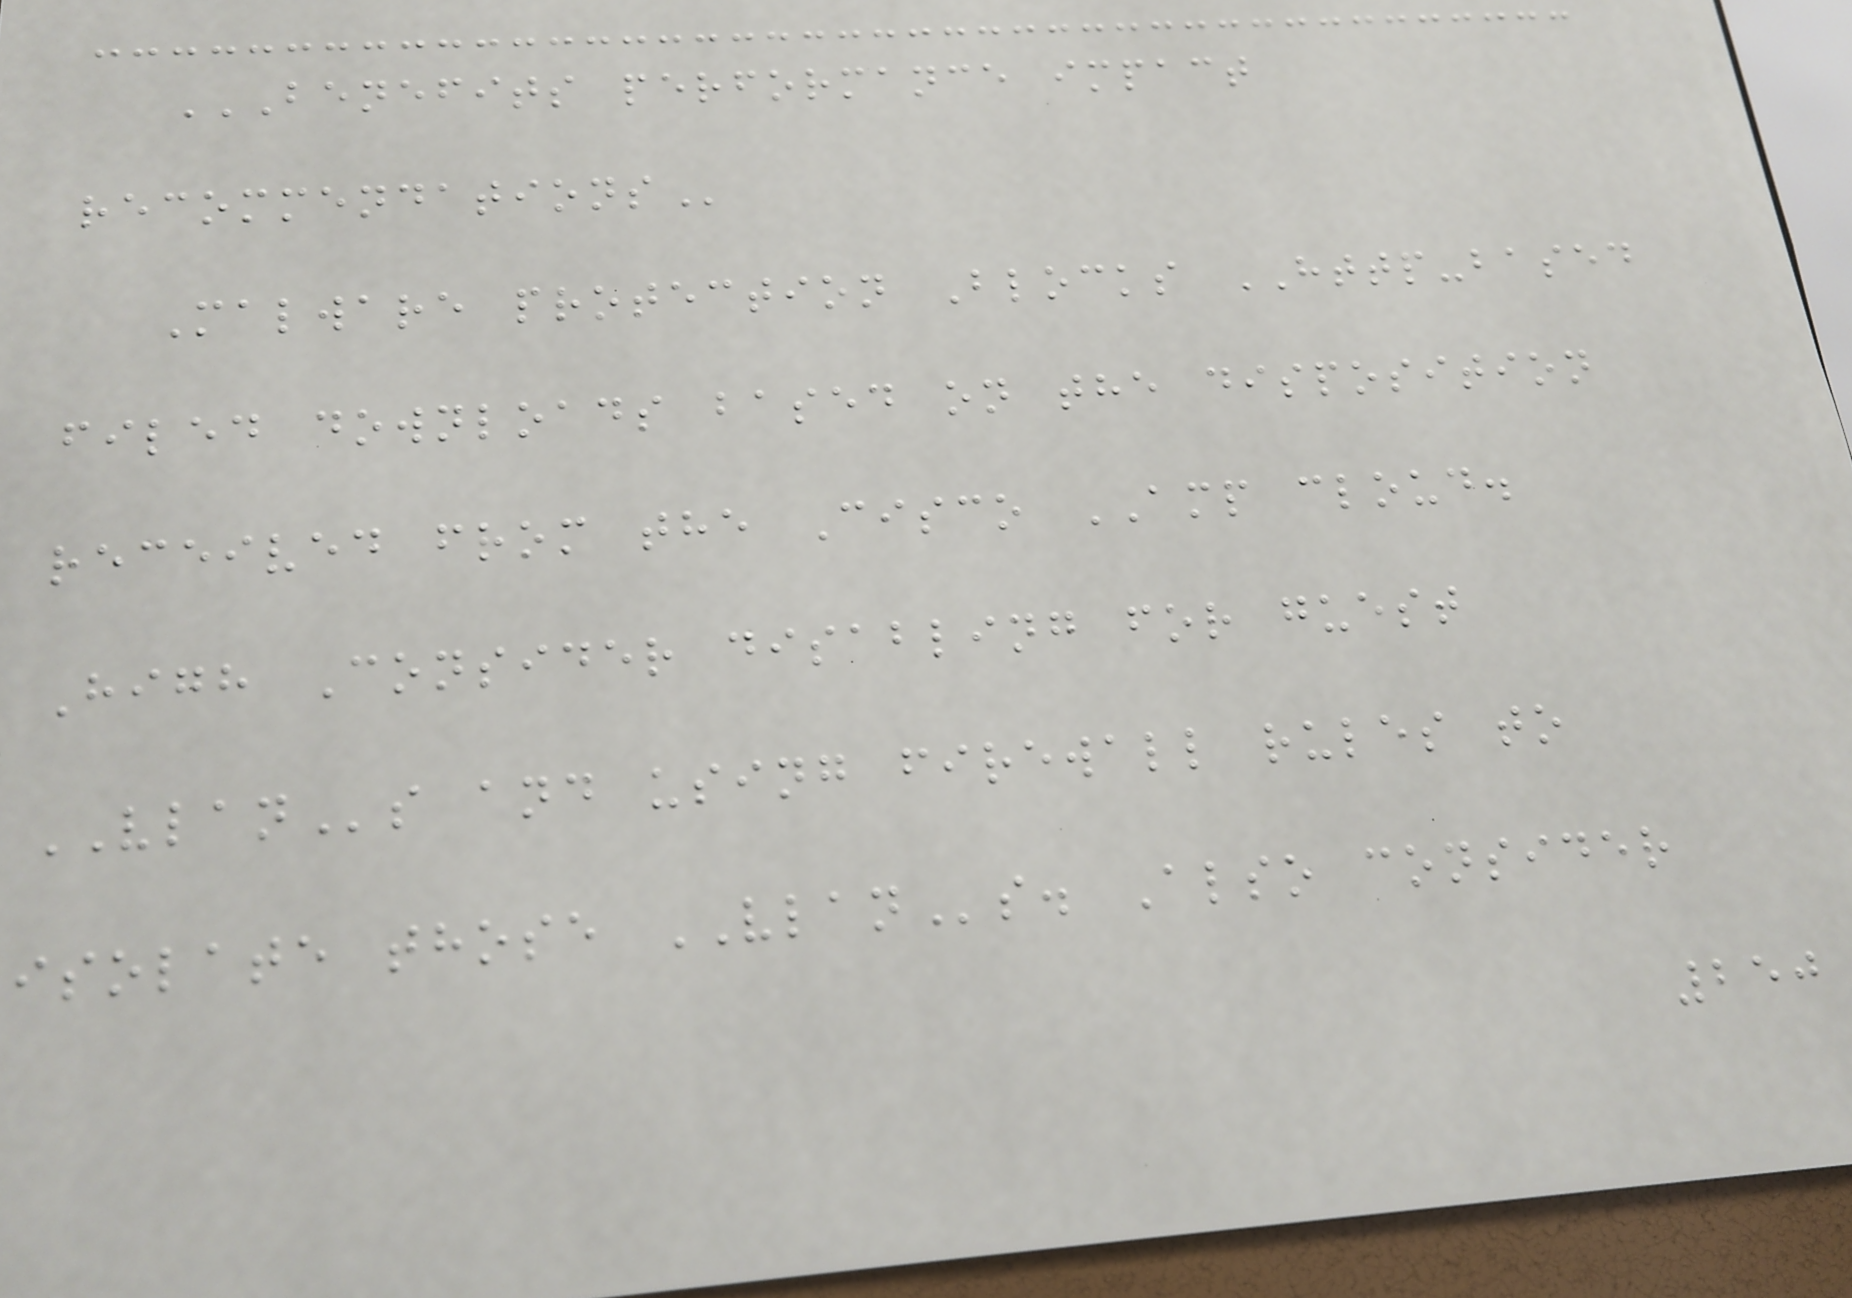BENEFITS PERFORMANCE IMPACT
RECOMMENDATIONS
Malware protection Blocks HTTP-based
filed downloads based on the disposition
received from the Cisco AMP cloud.
High Consider disabling for guest
VLANs and using firewall rules to
isolate those VLANs. Also consider
250
